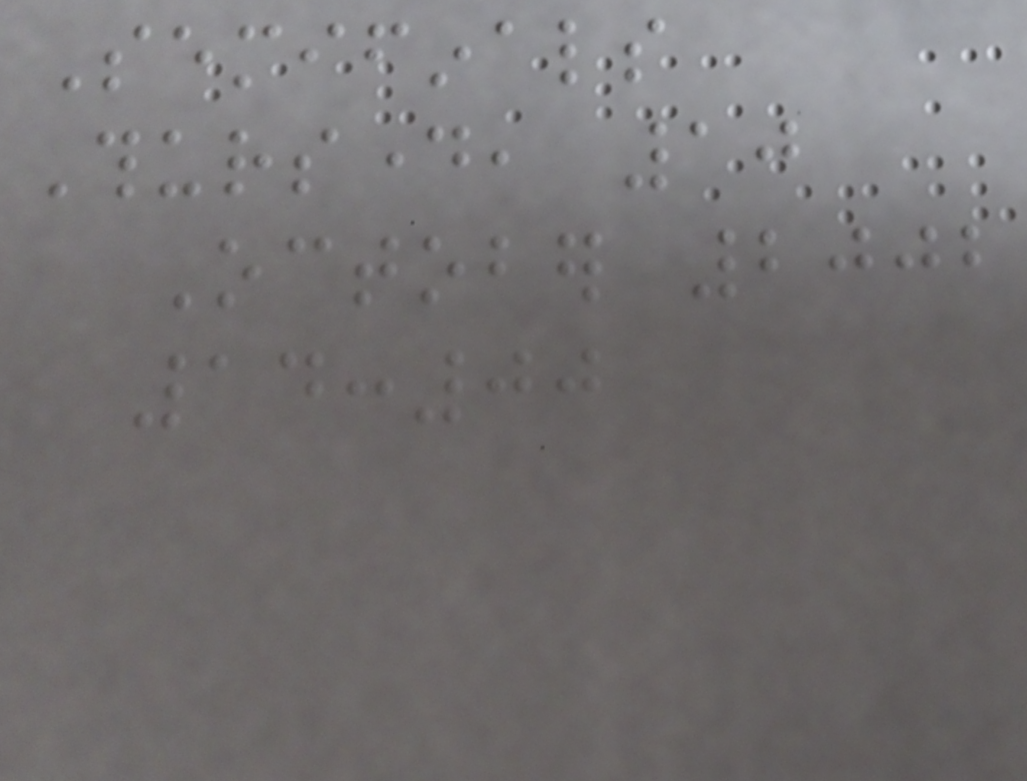Semifinals
Thursday, 10
October 2002
14:00
